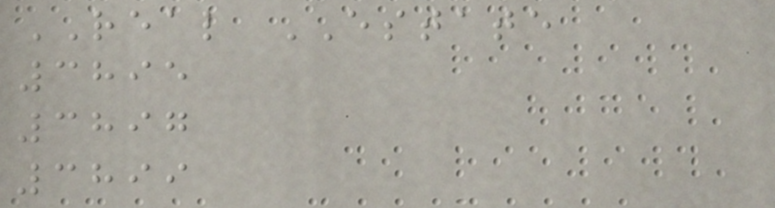REAL ESTATE
3895
3897
3899
